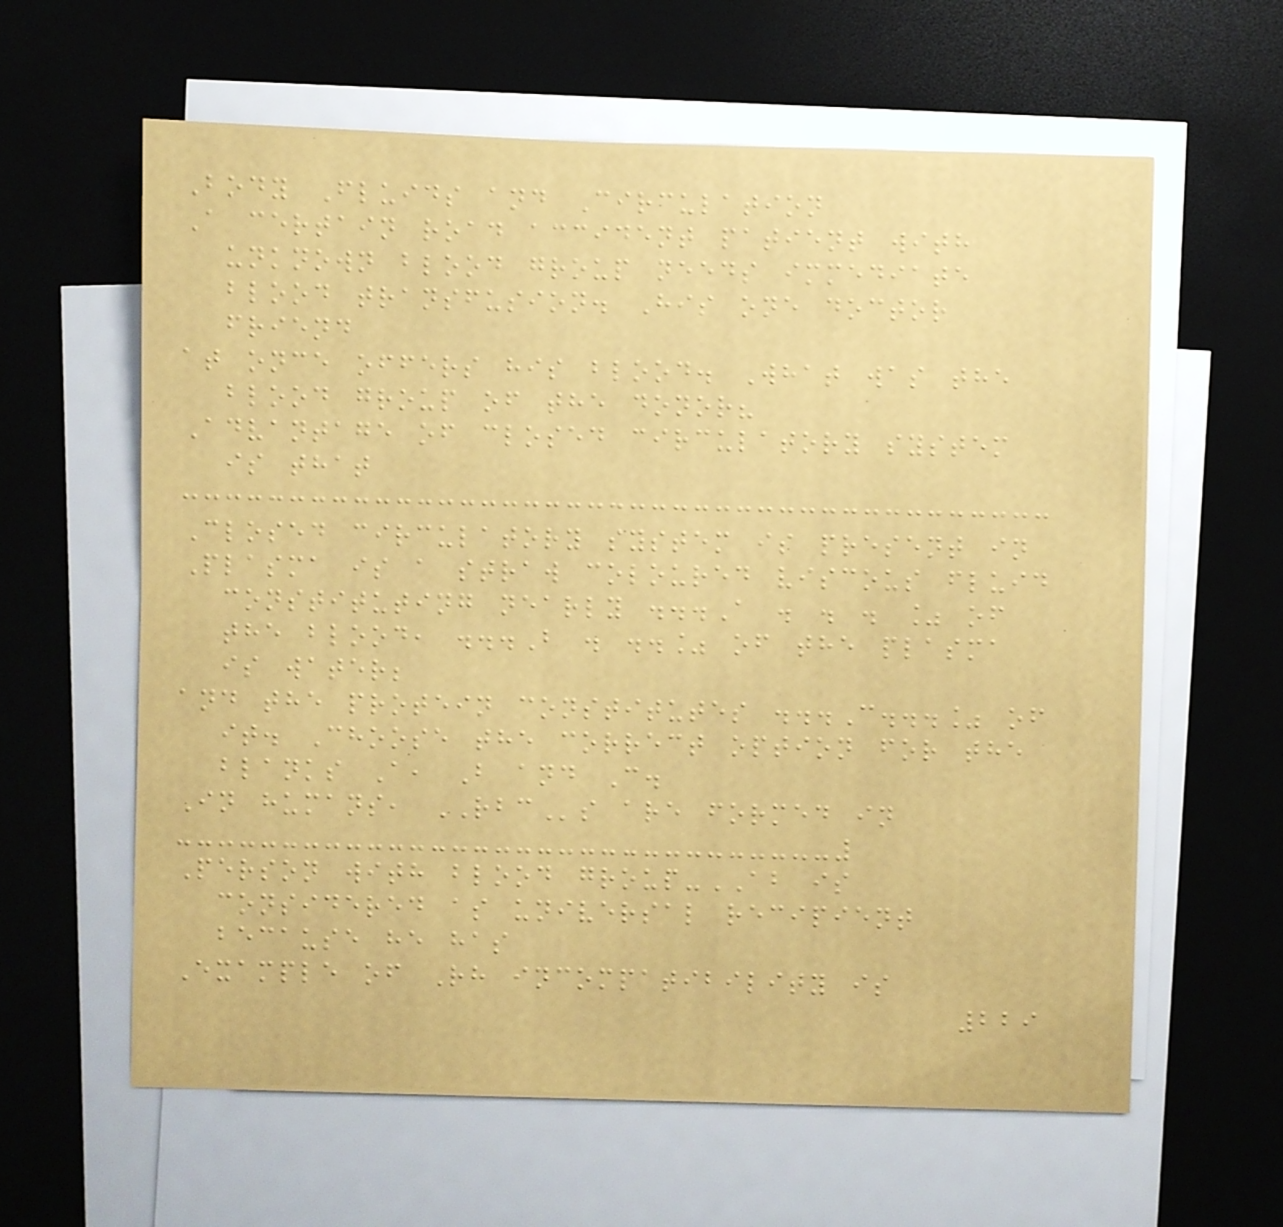Body Fluids and Circulation
A certain road accident patient with
unknown blood group needs immediate
blood transfusion. His one doctor
friend
at once offers his blood. What was the
blood group of the donor?
Advantage of closed circulatory system
is that
Closed circulatory system is present in
Plasma is a straw coloured viscous fluid
constituting nearly ...A . . . % of
the blood, ...B . ..% of the plasma
is water;
and the protein constitutes ...C...% of
it. Choose the correct option for the
blanks A, B and C.
In humans, RBCs are formed in
Person with blood group-AB is
considered as universal recipient
because he has
Example of Rh incompatibility is
229
